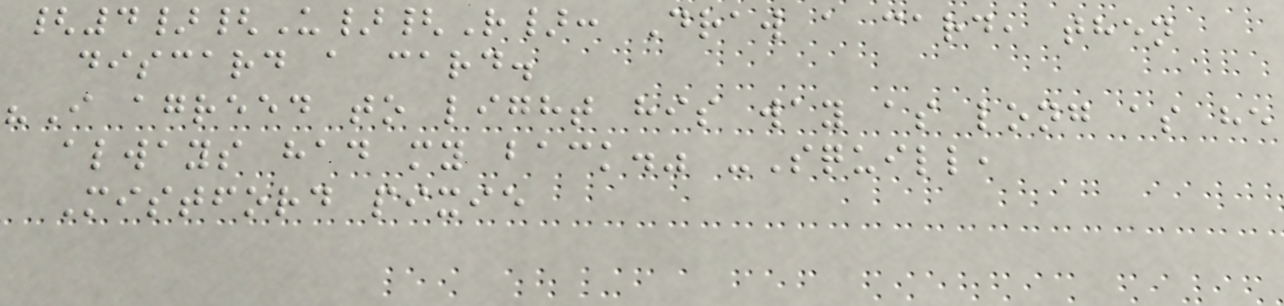{4}{U}{R}: Draw a card, then
discard a card.
"I agreed to light his way as long as he
always had my back." -Squill,
Mistford pixie
